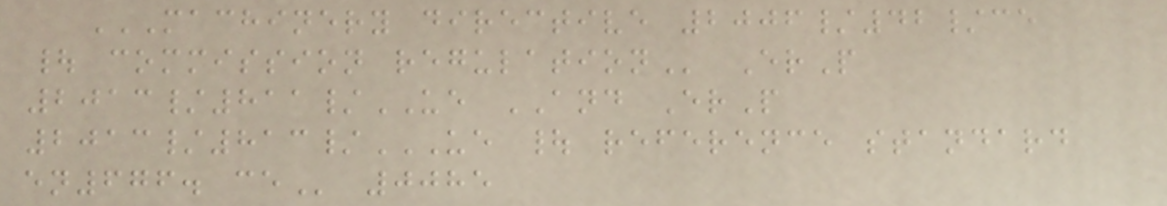MACHINERY DIRECTIVE 2006/42/CE
| COMMISSION REGULATION ErP
2013/811/UE AND ErP
2013/813/UE | REFERENCE STANDARD
EN676. CE 0085
